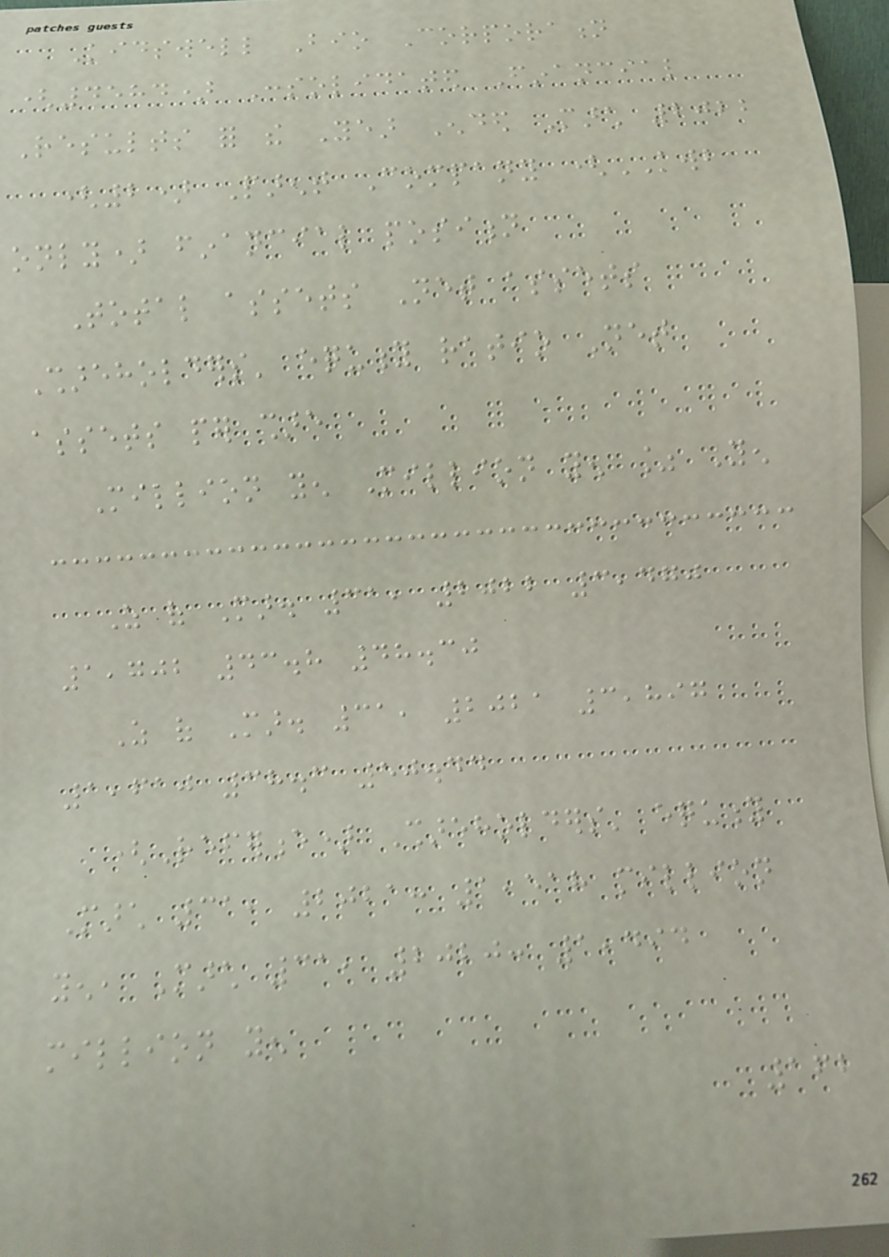Kidswell Bio Corporation
(4584) Consolidated Financial
Results for the Year Ended March 2022
(2) Parent Company (KWB
only) financial position
Total assets Net assets
Shareholders' equity ratio Net
assets per share
Million yen Million yen % Yen
As of Mar. 31, 2022 3,470
1,702 43.8 48.30
As of Mar. 31, 2021 3,897
1,610 38.3 50.44
(Reference) Shareholders' equity
March 31, 2021: 1,518 million
yen, March 31, 2020: 1,494
million yen
162
